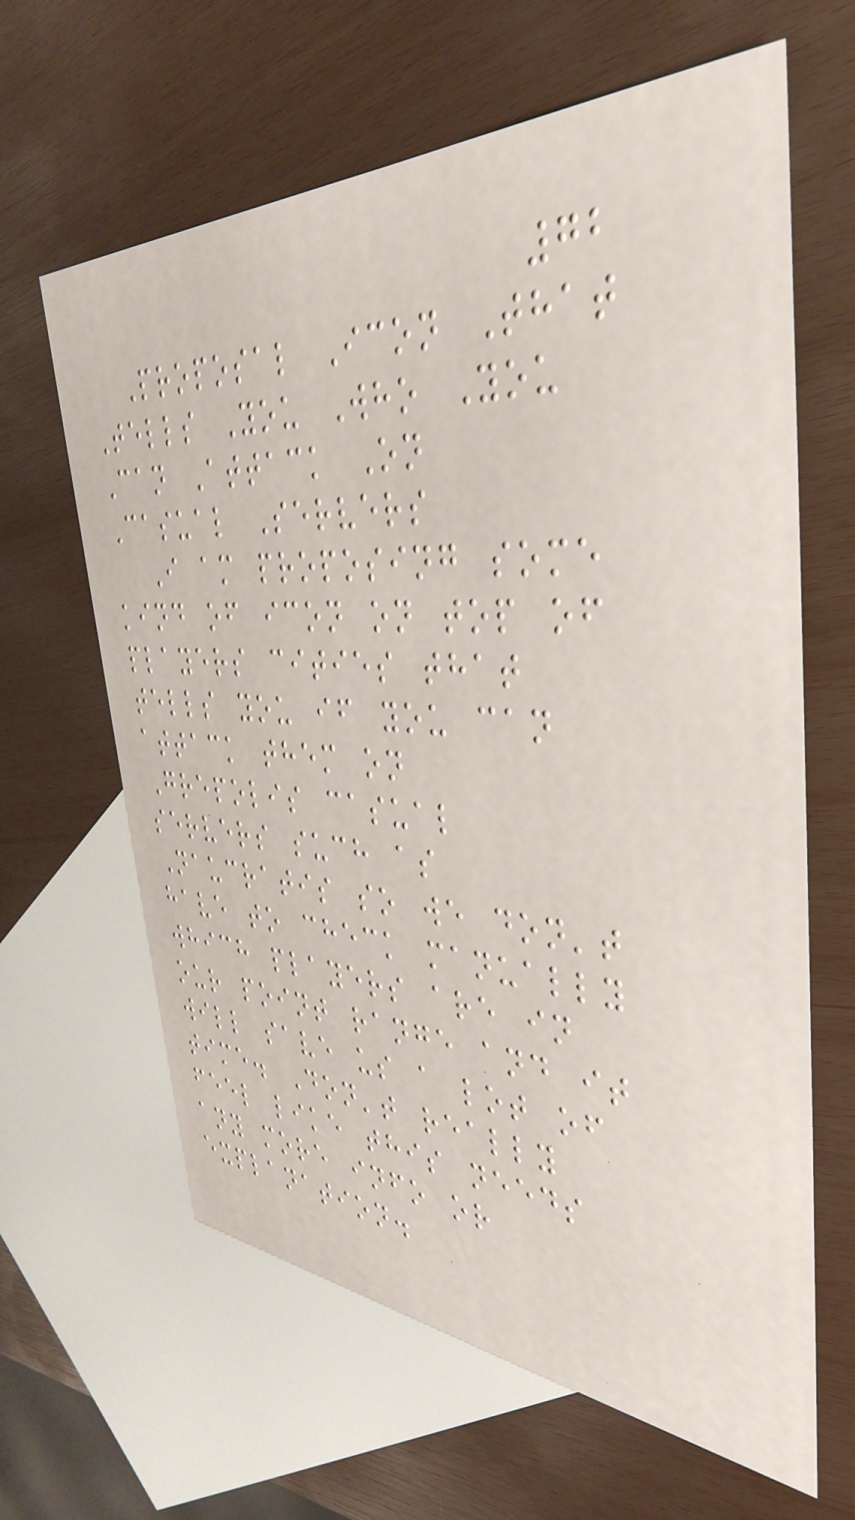72
Proposal Icon That
Tells You Who You
Can Attack On
Casual Servers
I am proposing some
kind of icon on top of
players cities that
tells you if you can
attack them on
Grepolis casual
servers such as
Naucratis so we don't
have to check manually
which players are in
our point range and it
will save us a lot of
time. Don't really
feel like this needs
any more info or
explanation.
